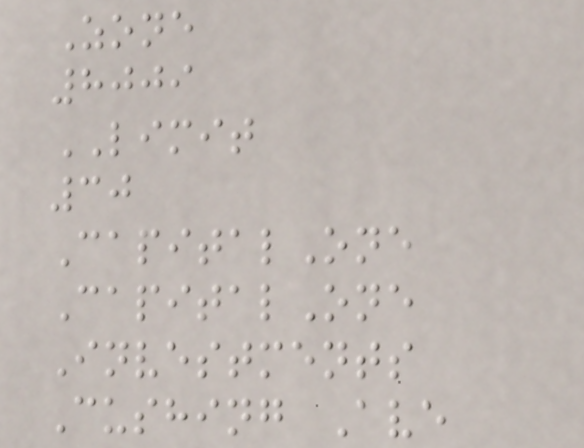Zone
8009
LIMIT
30
CapitalOne
CapitalOne
Investments
Cushing Ave
